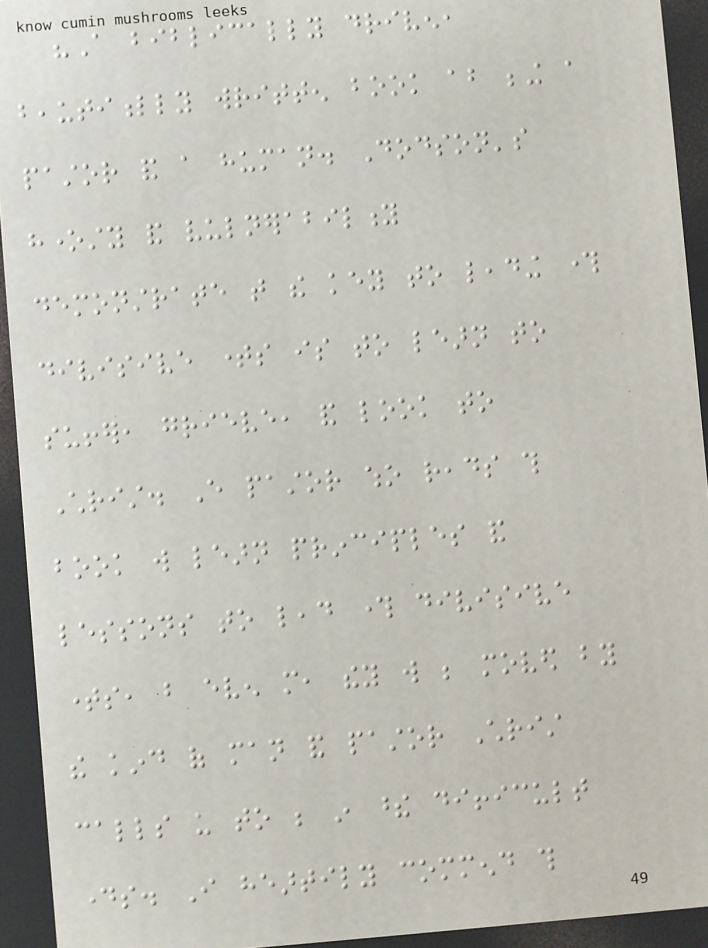"A biblically driven,
beautifully written book about being a
pastor and a human. Dodson's
honesty and vulnerability
demonstrate that the key to leading through
divisive times is to learn to
suffer, grieve, and look to
Christ. Every pastor who reads this
book will learn principles and
lessons to lead through divisive
times, but even more, they will be moved by
the kind of man and pastor Christ
calls us to be in these difficult
days. I heartily commend this
